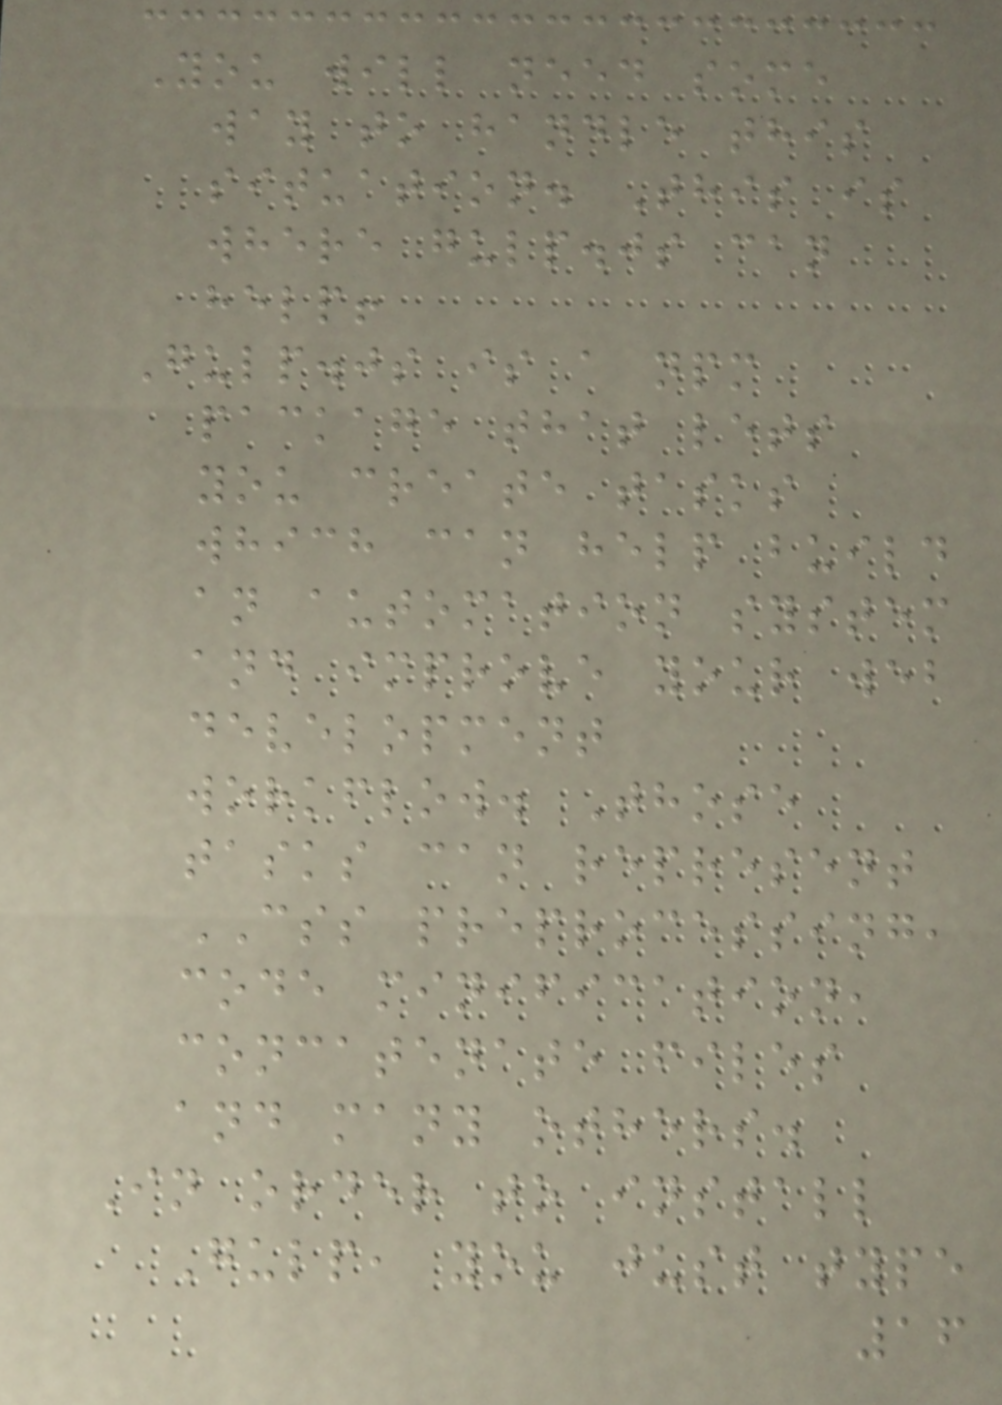You will need some
way to handle this
situation. This is
where gulp.js can
help!
Gulp.js is a npm
package that lets
you create tasks
which can help build
an automation system
and improve your web
development
workflow. Those
tasks can represent
CSS preprocessing,
code minification,
concatenate files
and many others.
In order to install
Gulp, you just type
16
